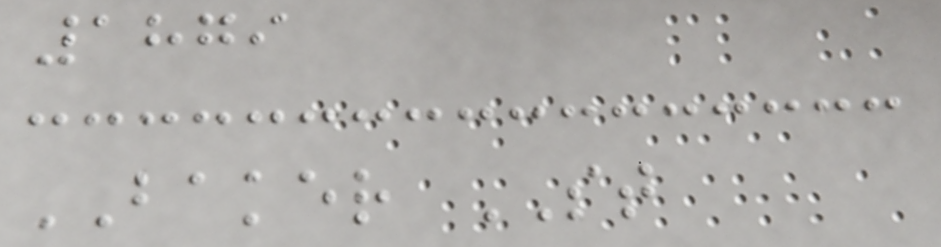1879
BAKER ST
